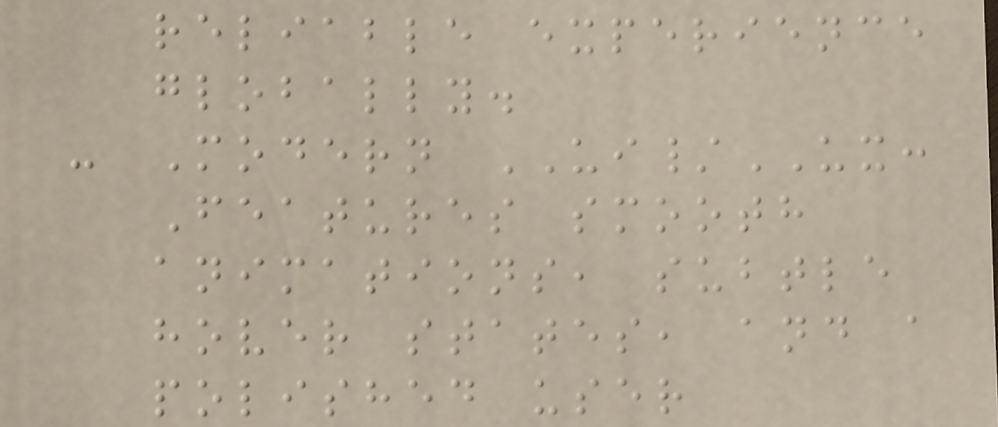reliable experience
globally.
- Modern UI/UX:
Features smooth
animations, subtle
hover states, and a
polished user
